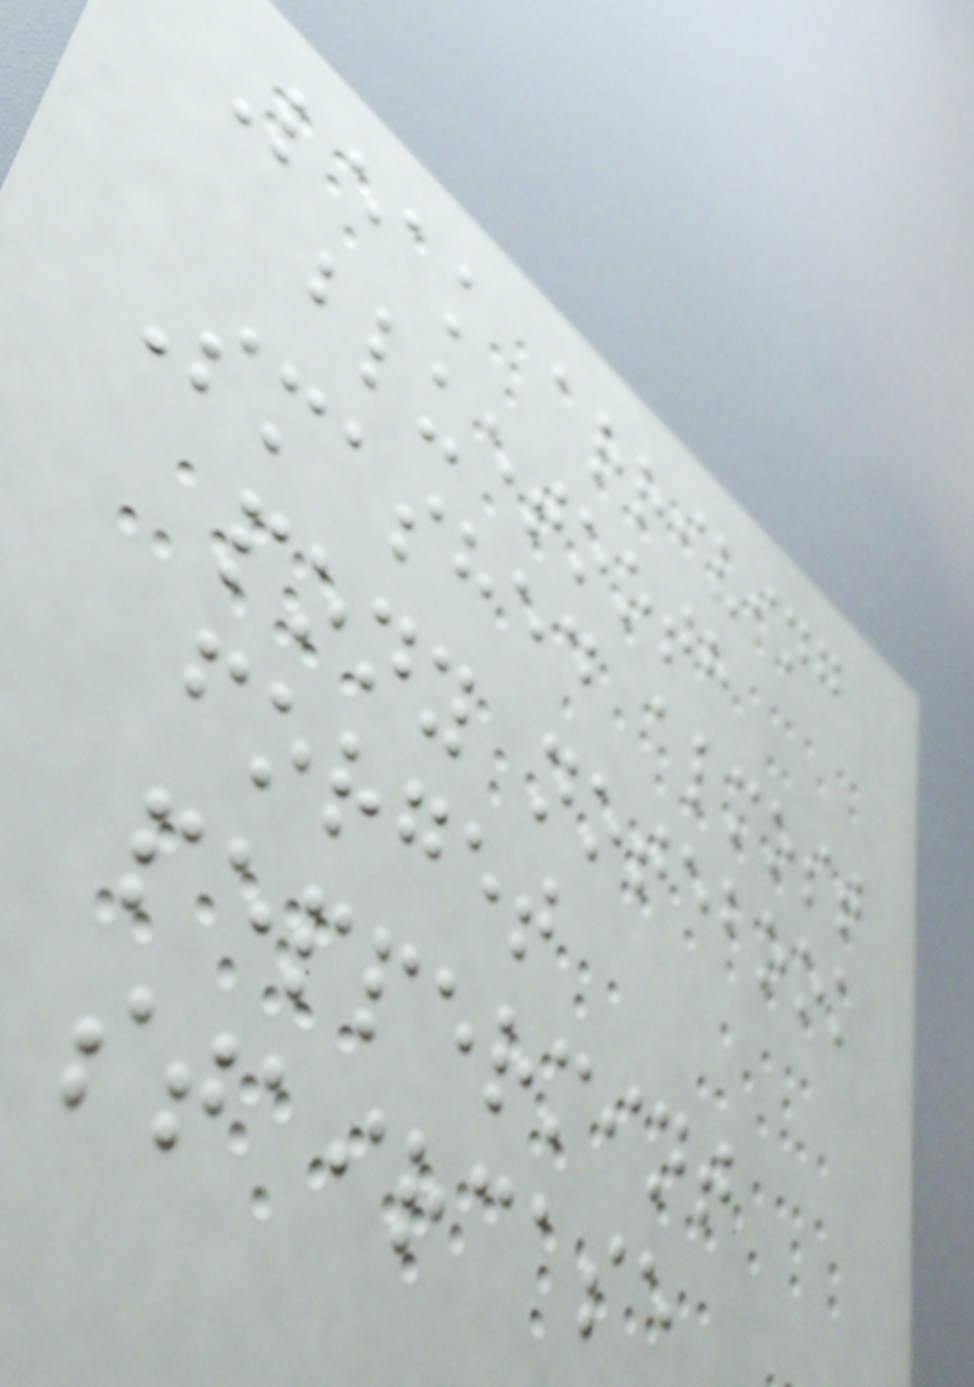Leak arriving
bluetooth
Smashed almost
pony notebook
forget
peppermint
staircase
